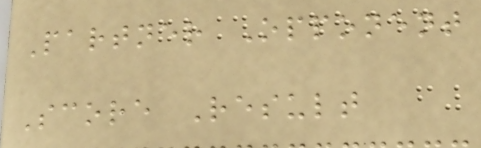Partner Opponent
Score Result
